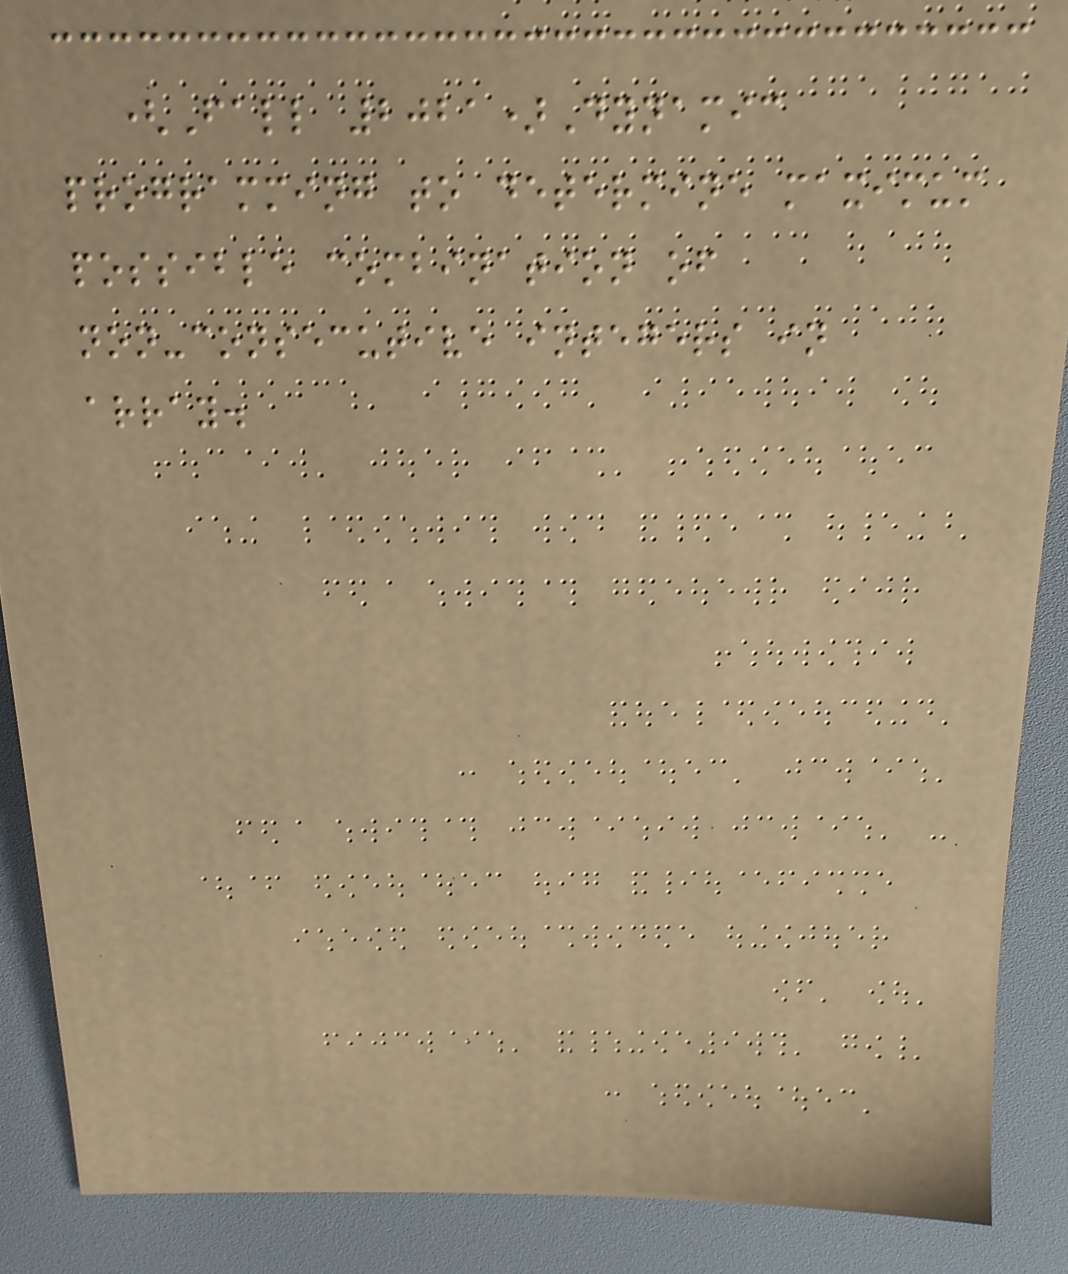(Fall 2021)Dynamic
programming to determine maximum
possible combination of
non-consecutive integers in
array.
